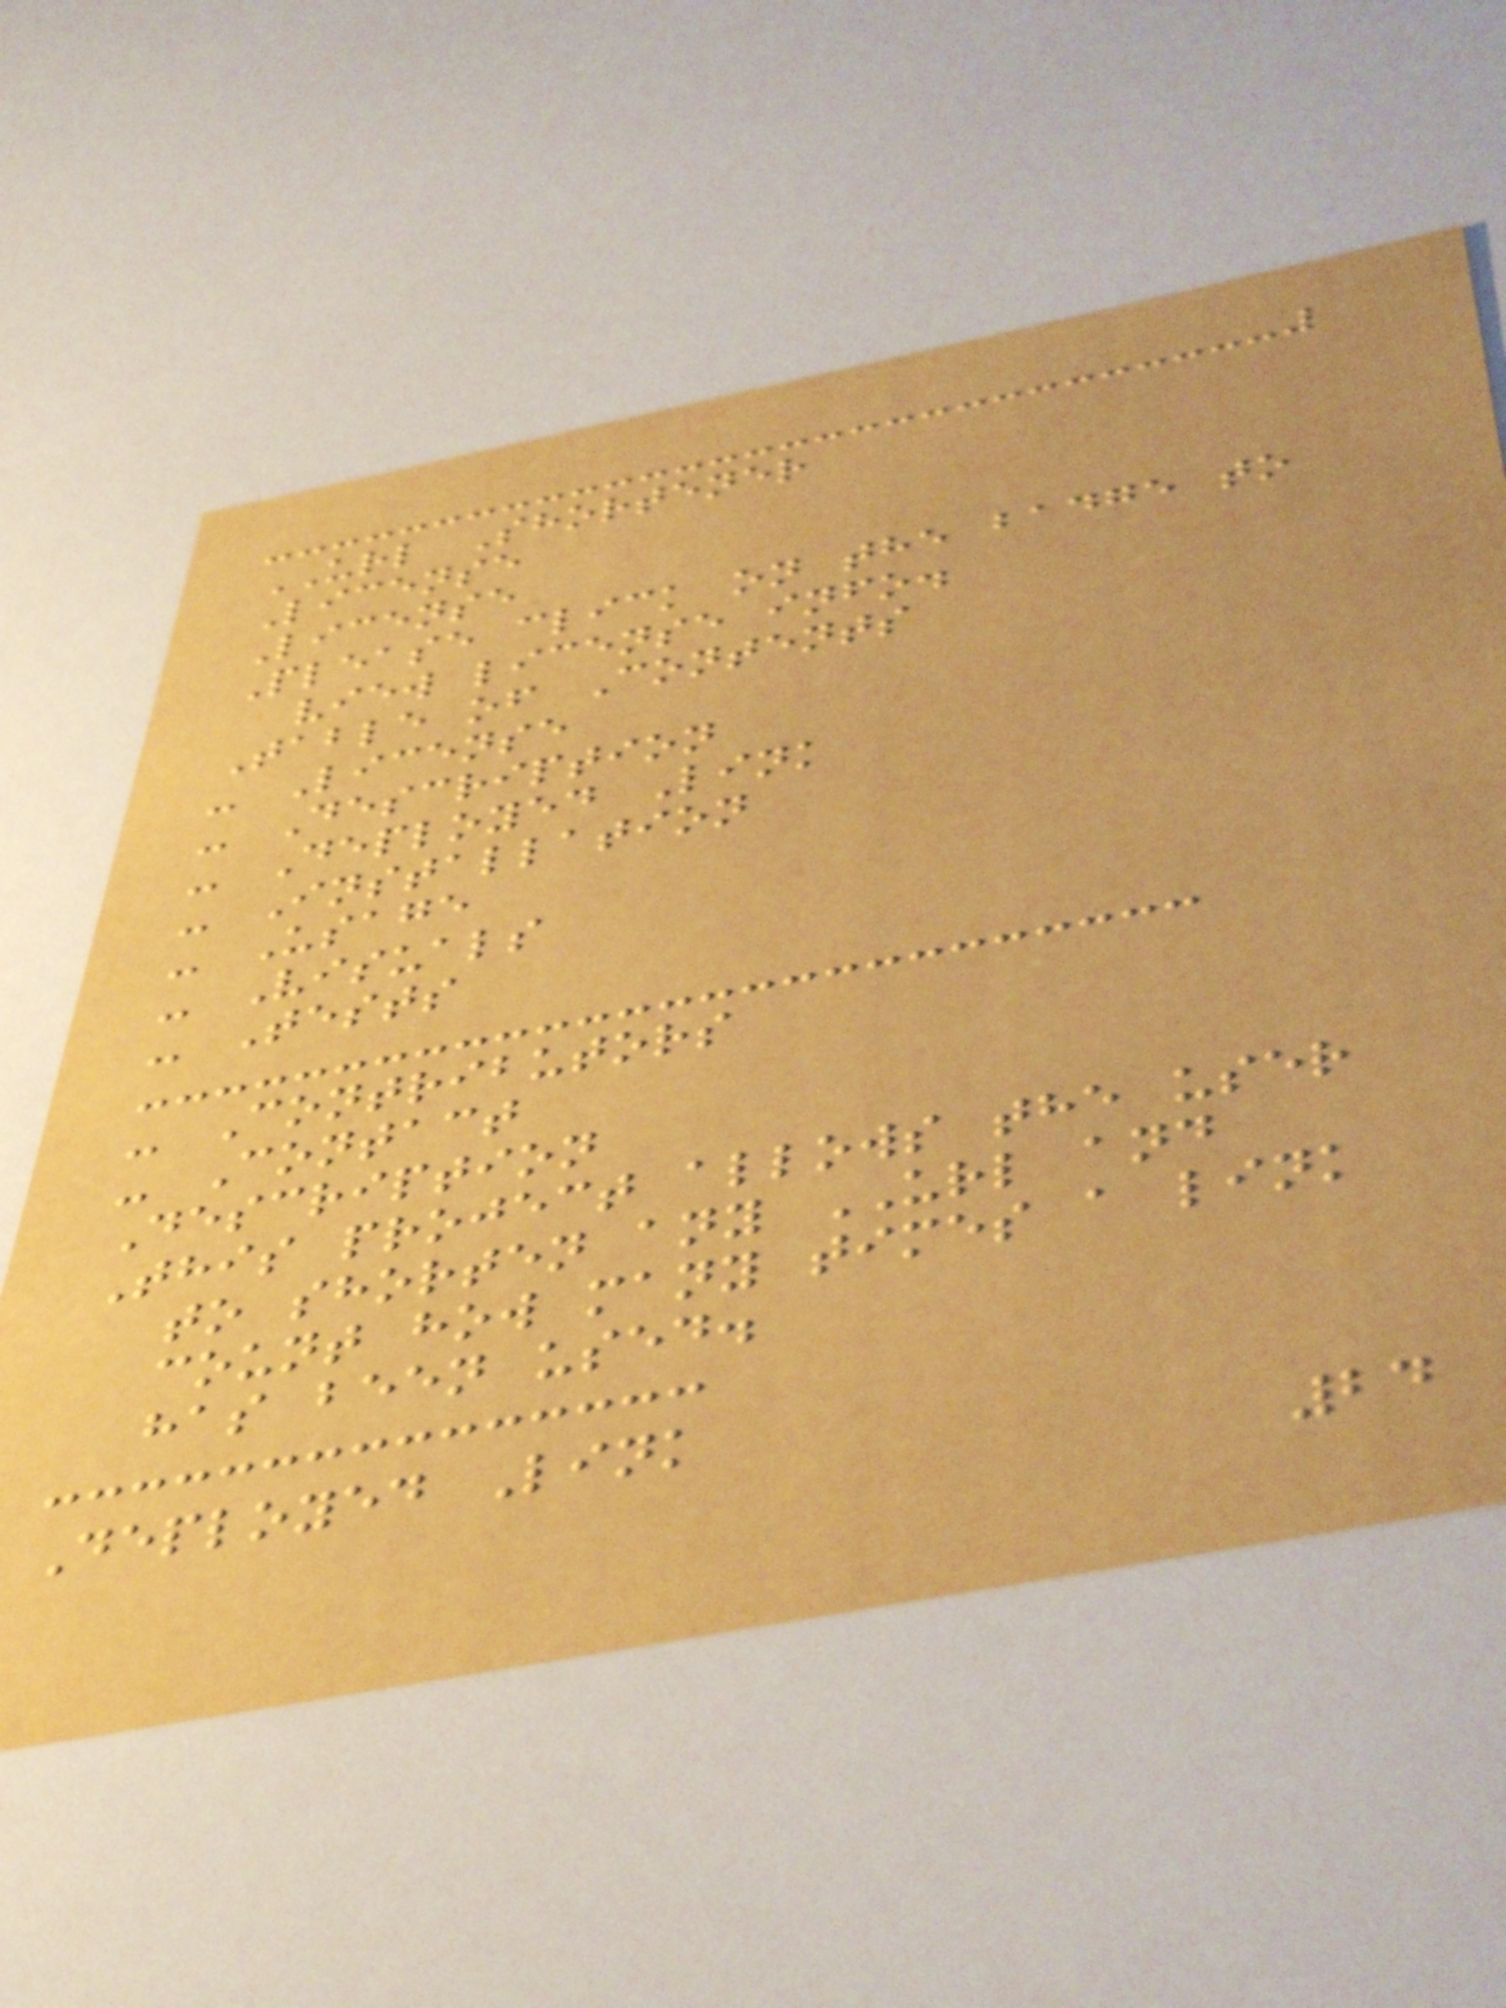URL Shortener
License
License
Please click on the badge to
view license info.
Table of Contents
- License
- Description
- Deployed Link
- Installation
- Usage
- Visuals
- Tests
- Contributors
- Contact
Description
This project allows the user
to shorten any URL and
count how many times a link
has been used.
Deployed Link
24
